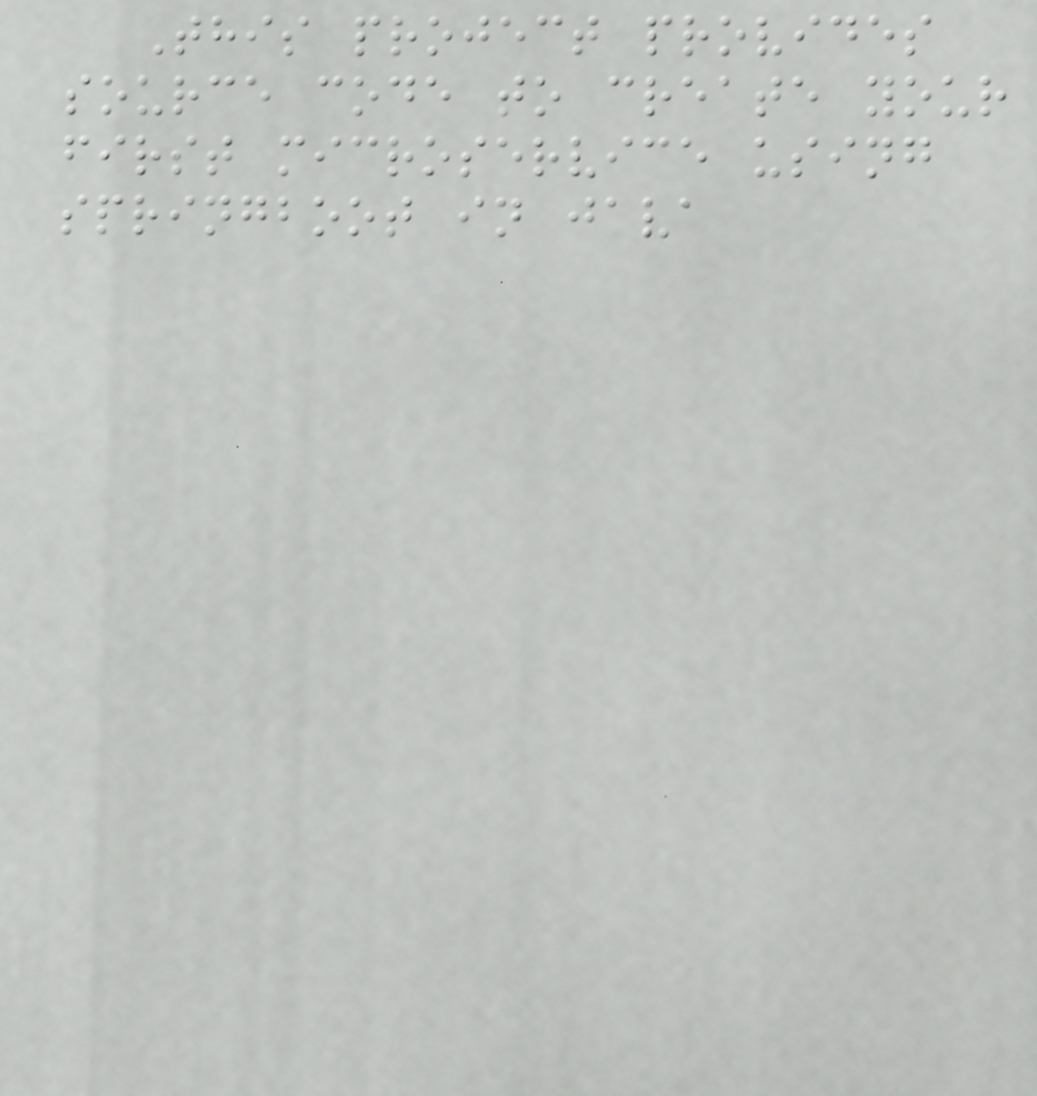This project provides
source code to create your
first microservice using
springboot in java
